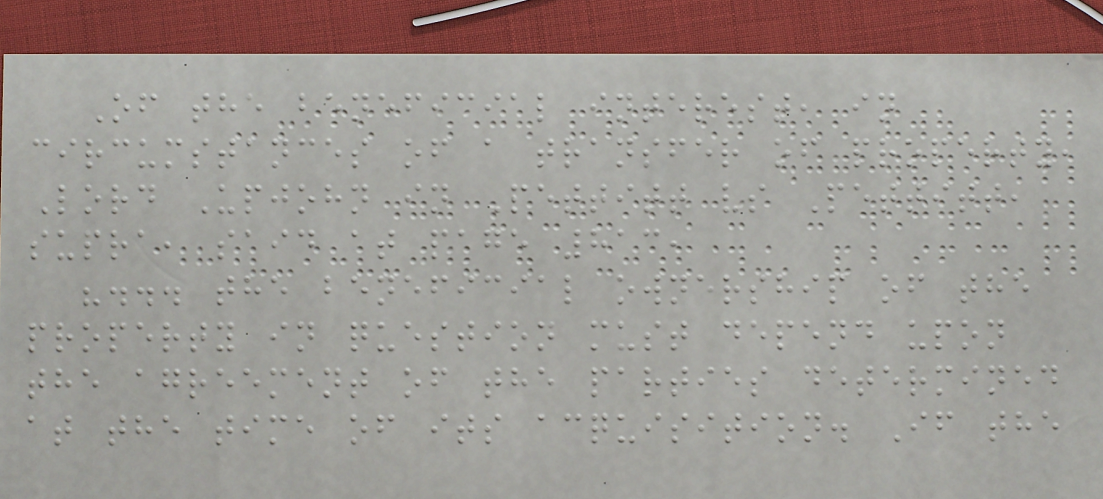Of the beneficial interest, in
circumstances of a transfer of property,
Lord Upjohn in Pettitt vs Pettitt,
supra, said at page 813,
"... the beneficial ownership of the
property in question must depend upon
the agreement of the parties determined
at the time of its acquisition. If the
